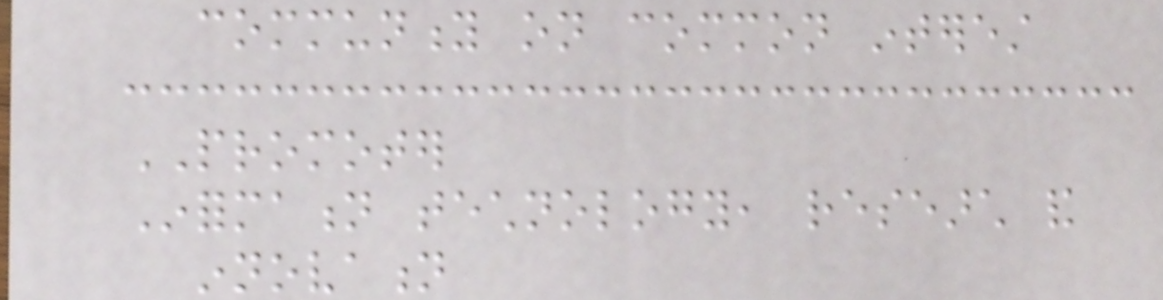community on common interest
PROMOTER
Information technology, research and
innovation
